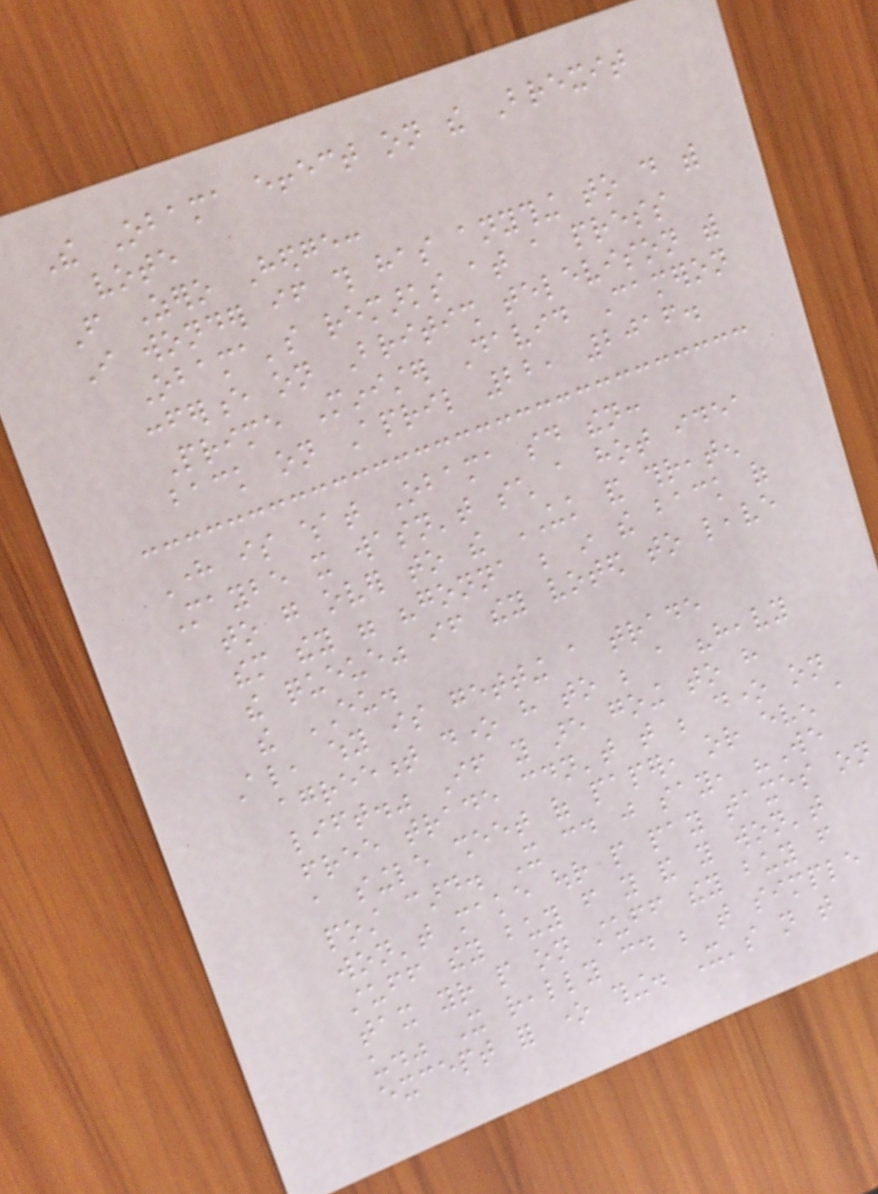The Obama effect on the Brexit
vote
From Zero Hedge:
I wonder if this has anything to do with
Obama's remarks at a press
conference on British televison with
Prime Minister David Cameron
back on April 22, 2016.
Here is what Obama said then:
Maybe it wasn't such a hot idea
to go over to the UK and threaten
them they were "gonna be in the back of
the queue" if they voted to leave
the EU.
Also, why is getting a trade
agreement done have to be a "heavy
lift." If you are going to have
free trade couldn't that be done on
a single sheet of paper, or even a
post card. It could just say, "We
won't make our people pay taxes on
stuff they buy from you and you won't
tax your people on stuff they buy from
us." It really could be that simple
except for one thing. It's not that
